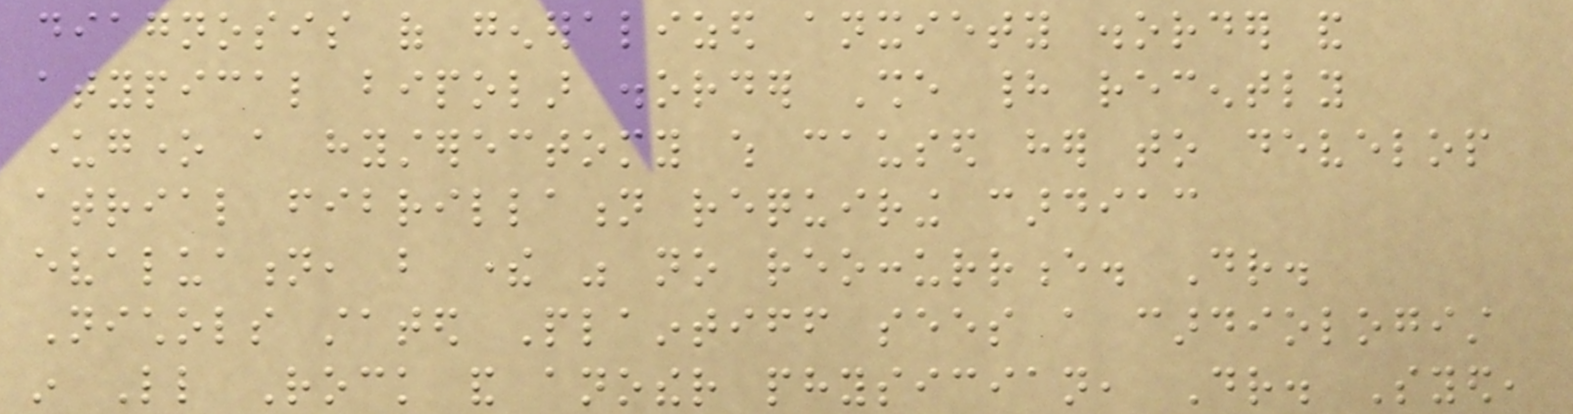diagnosis of generalized anxiety disorder and
atypical bipolar disorder She had recently
undergone a hysterectomy which caused her to develop
atrial fibrillation requiring cardiac
evaluation, but there was no reoccurrence. Dr.
Nichols stated Plaintiff sees a cardiologist
in Little Rock and another physician, Dr. Syed,
